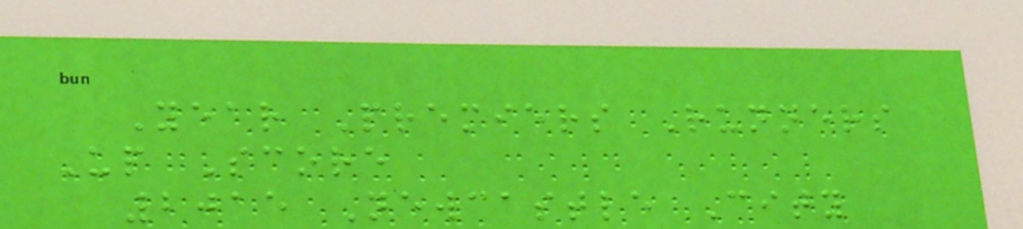Year Premiers Runners
Up Score
2015 Newcastle City
